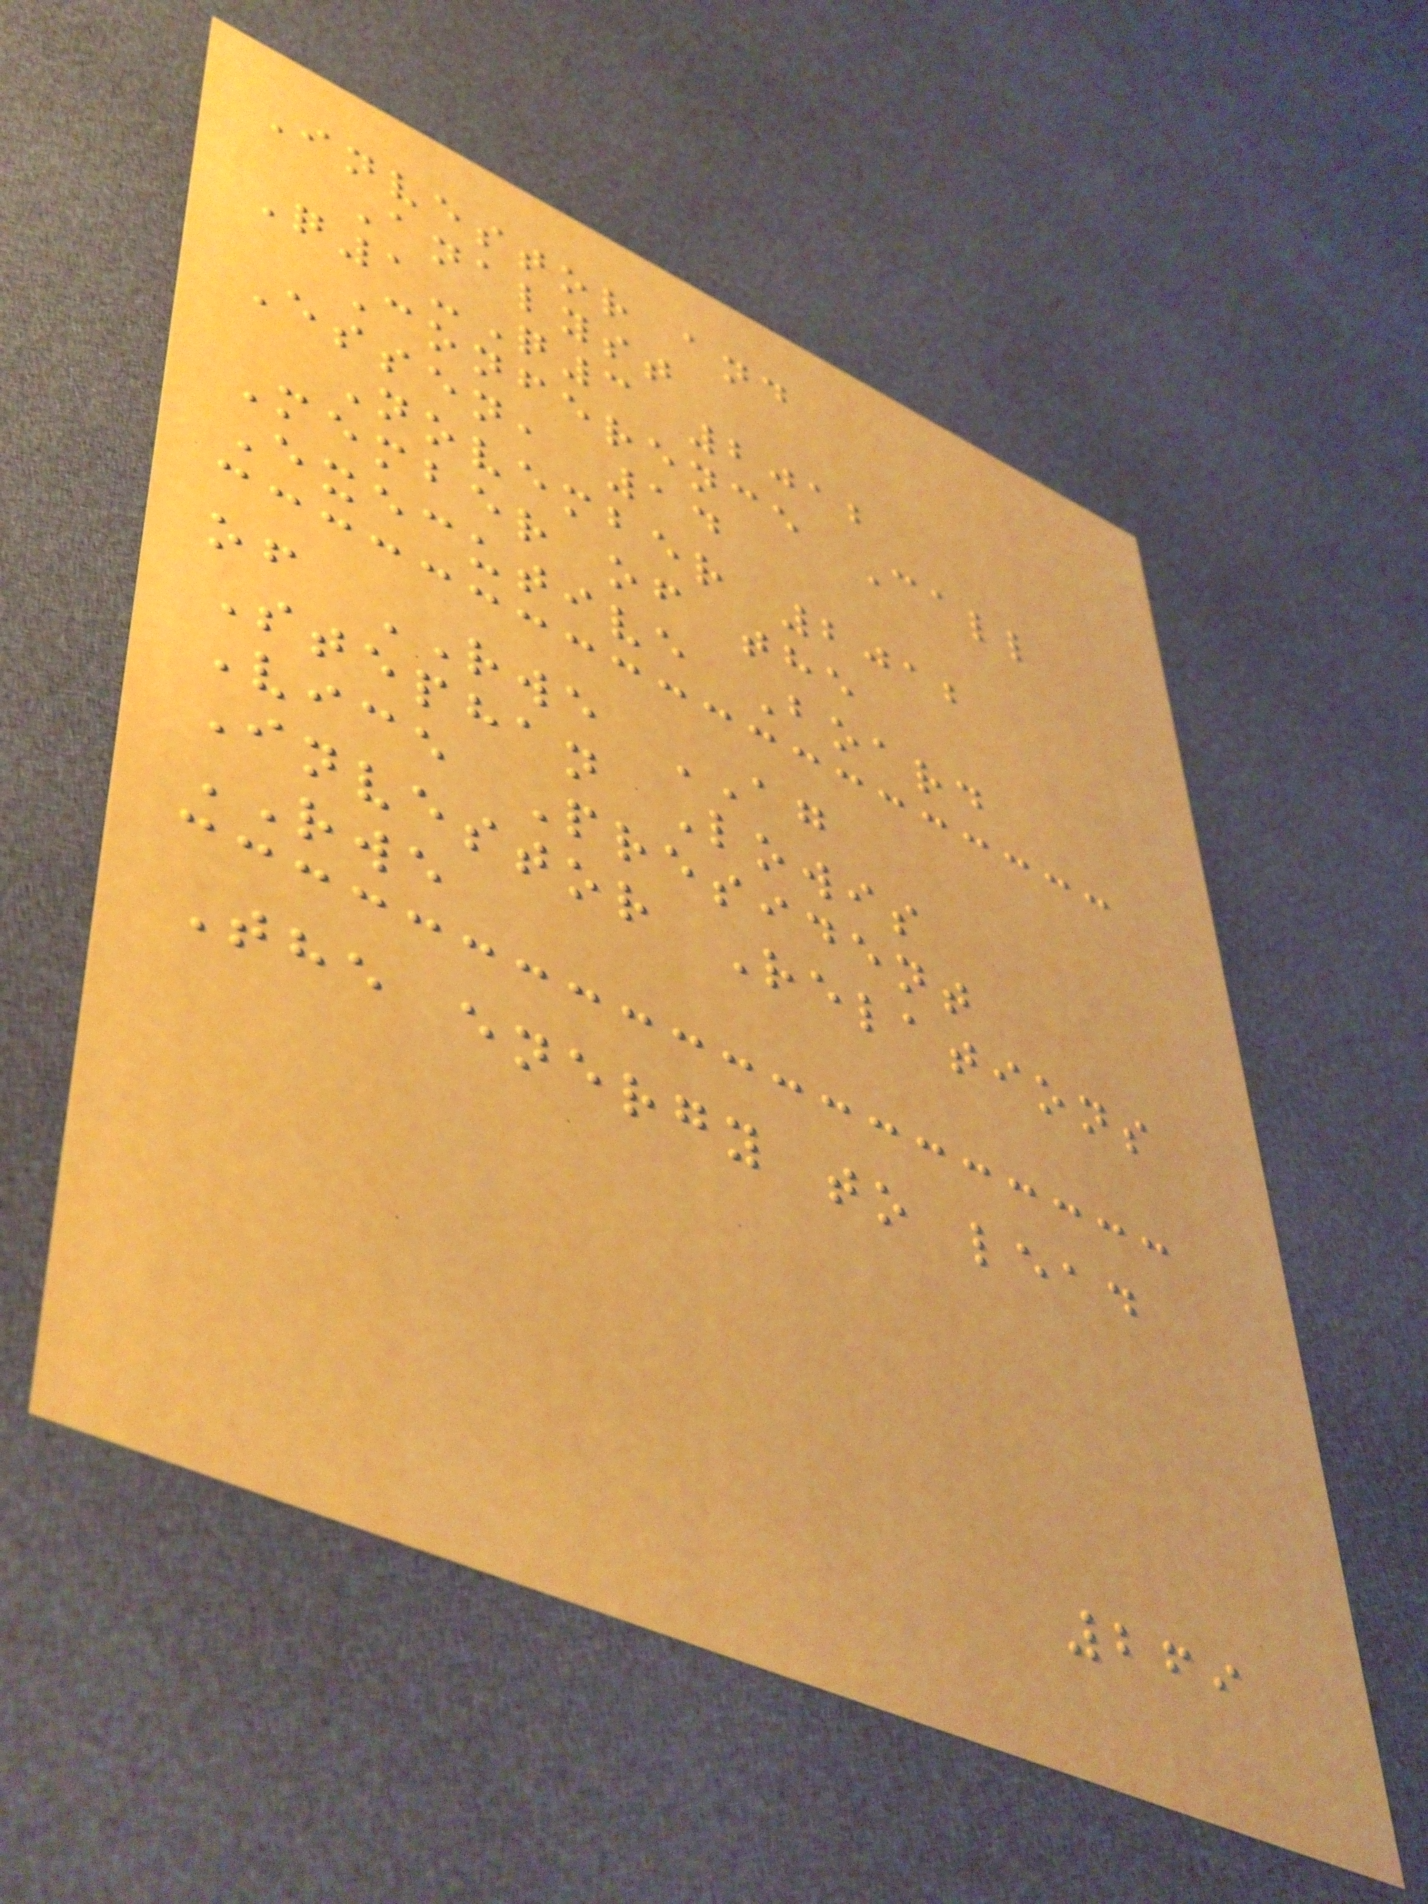Investor and
Analyst
Q1-Q3 2012
Conference Call
Essen, 14
November 2012
Member of the
Executive Board
of RWE AG
Stephan Lowis
Vice President
Investor Relations
RWE
The energy to lead
269
